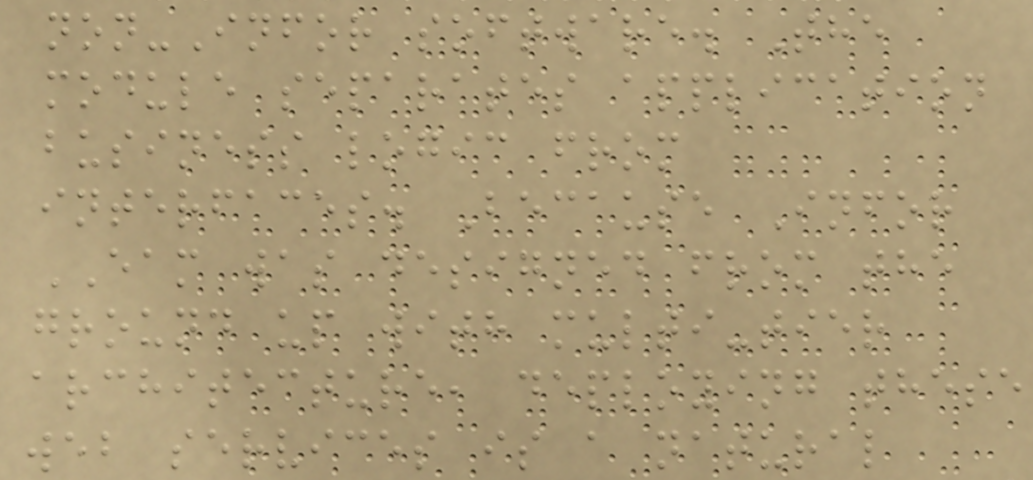non-Infor software. The
module separates application
business logic from
interfaces. Because Infor
EAM was designed from the
ground up with multi-tier
architecture, deploying these
web services is a natural
